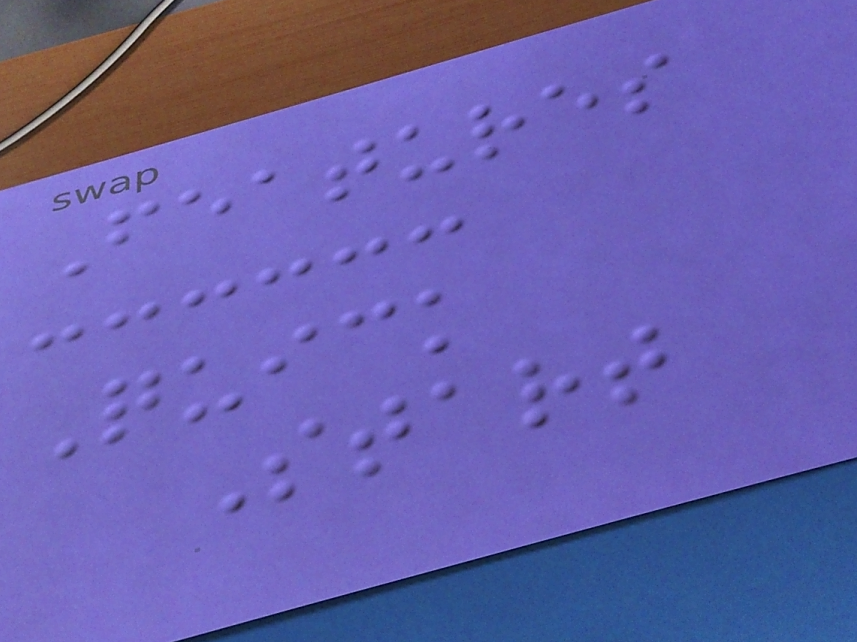Features
Quick
Start
